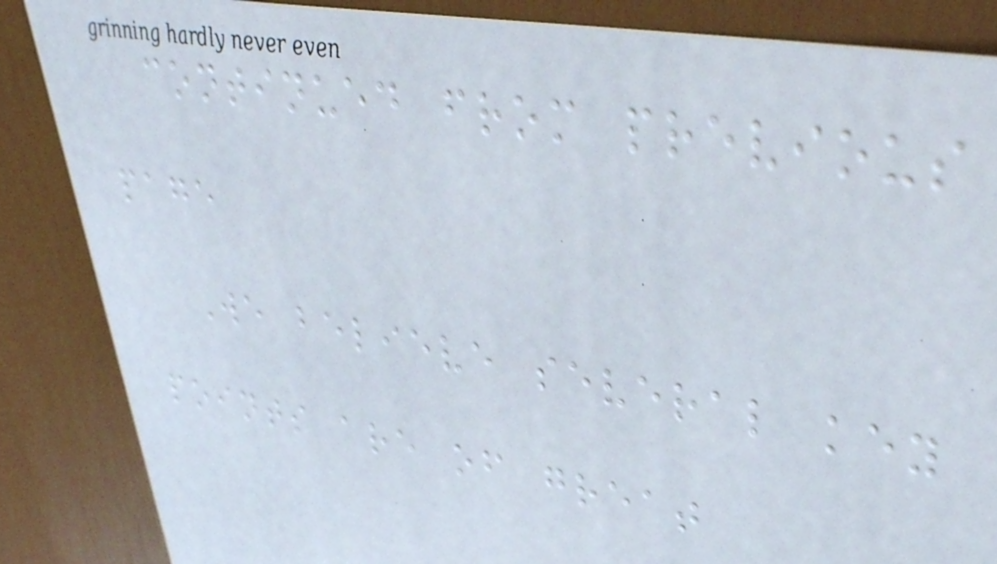continued from previous
page
We believe several key
points are of great
